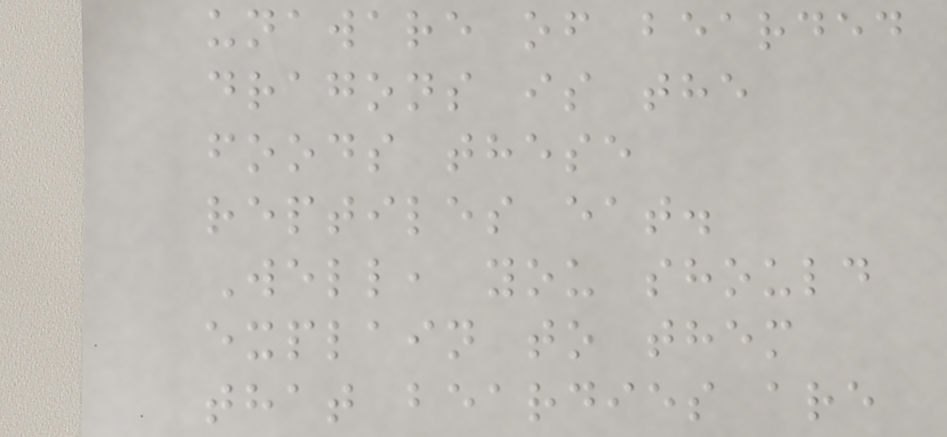unaware of bearded
dragons is the
foods these
reptiles eat.
Well, you should
explain to them
that beardies are
